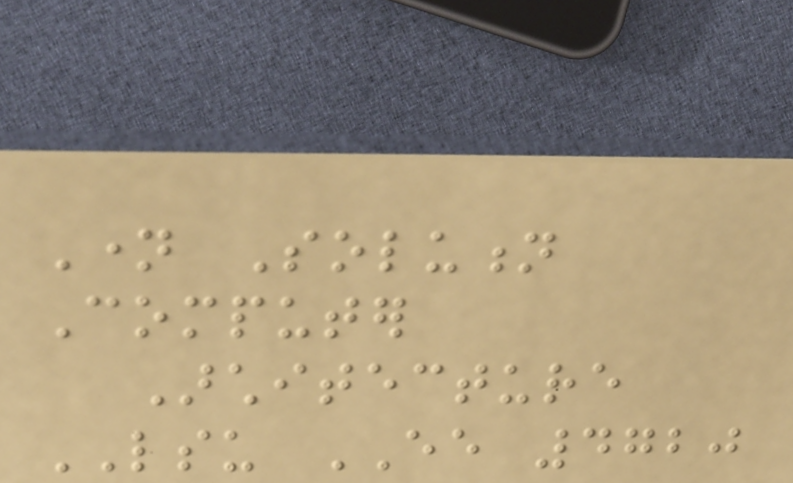Name Solution
Computer
Architecture
LSU EE 4720
